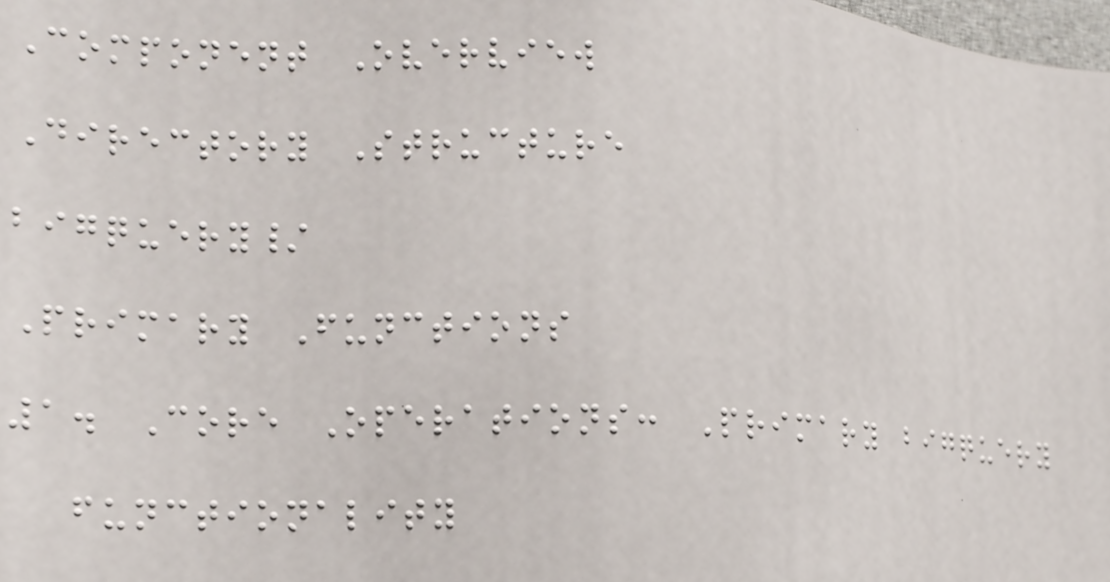Component Overview
Directory Structure
bigquery/
Primary Functions
1. Core Operations: Primary bigquery
functionality
